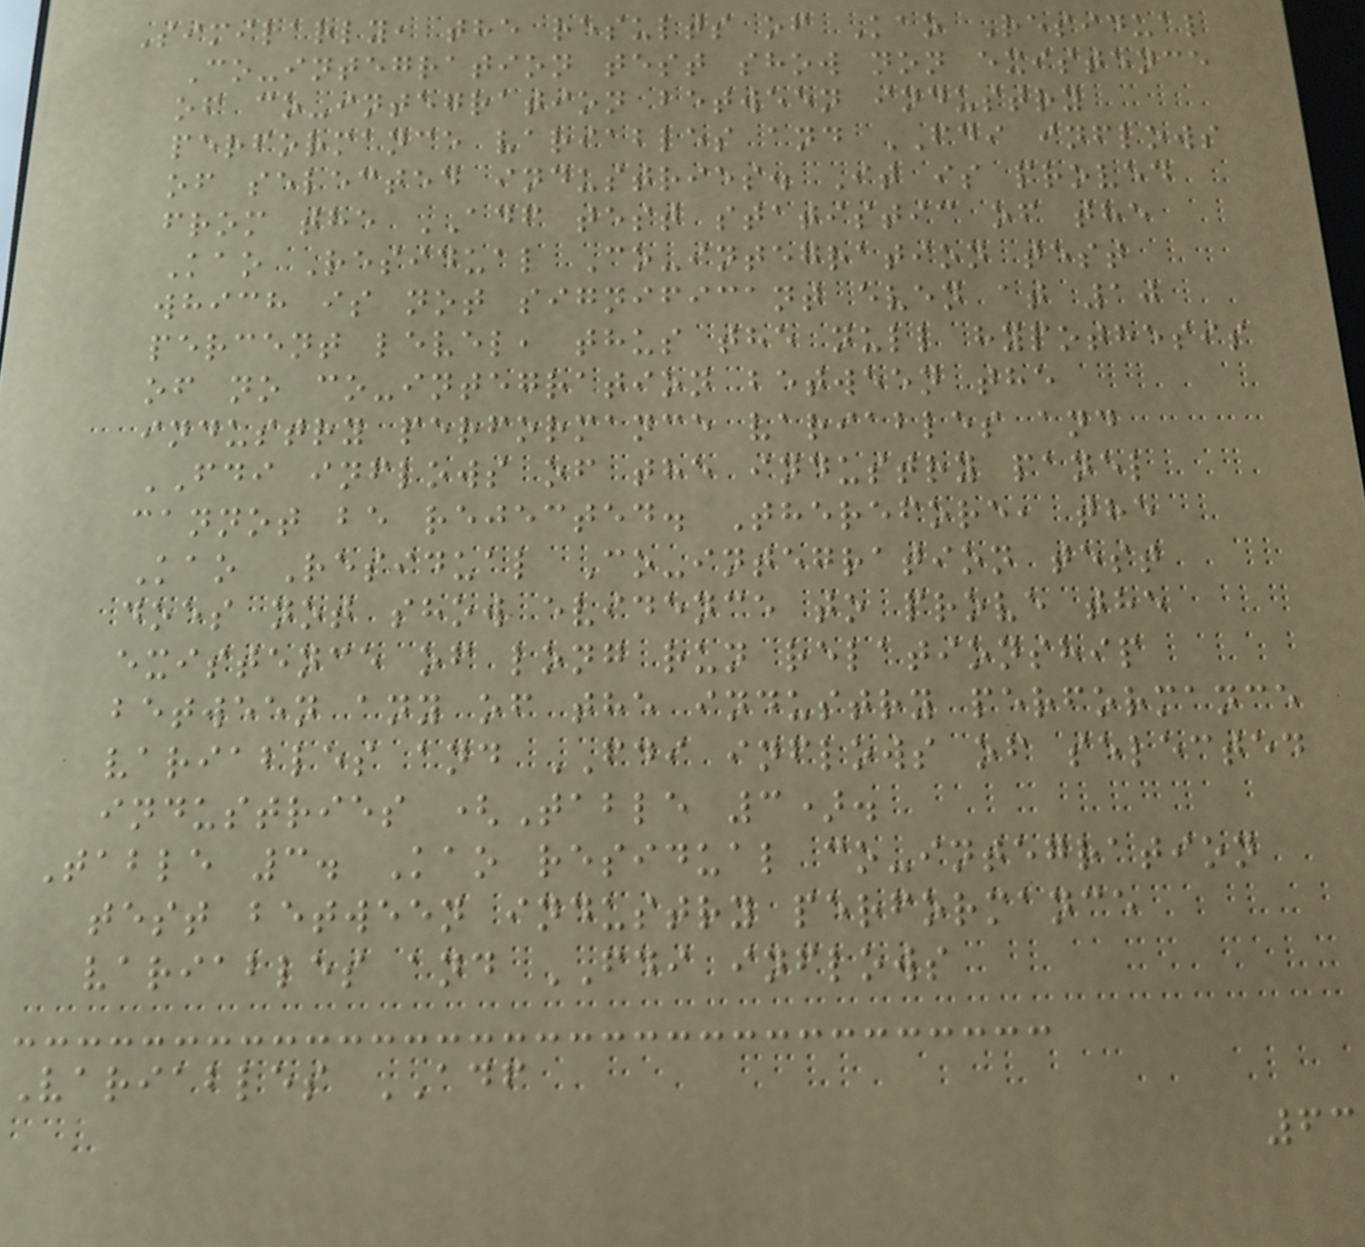Similarly, the results of Kao Residual
Co-integration test show non existence
of co-integration between industry
performance variables and FDI inflows
of selected industries. It is proved
from the ADF test statistic of the
Kao Residual Co-integration test
which is not significant even at 10
percent level, thus the null hypothesis
of no co-integration between the
industry performance variables and
FDI inflows of the industry panel
cannot be rejected. Therefore, the
Kao Residual Co-integration test
does not show evidence to prove the
existence of long run relationship
between any of the industry performance
variables and FDI inflows of selected
industries (Table 3).
Table 3. Kao residual co-integration
test between industry performance
variables and FDI inflows
Variables ADF
63
